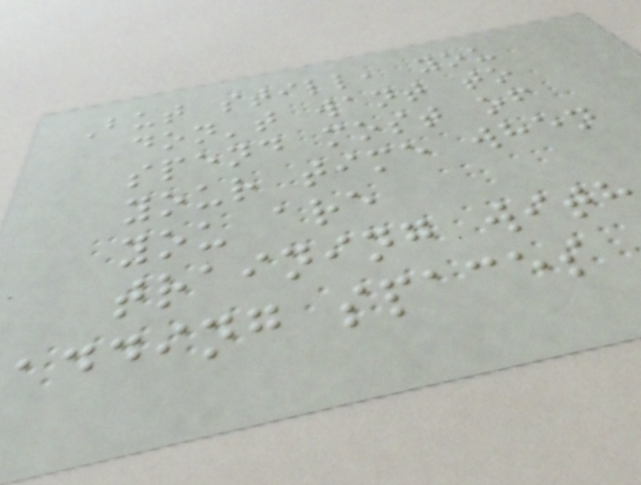But still, you
don't want to
spend most of
your time when
you are
training with
adding spaces
